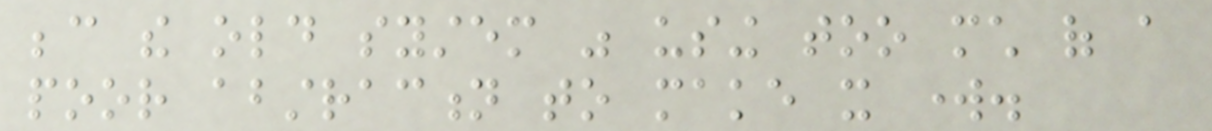because the old system was using too much of a
poor abstraction to make it work.
